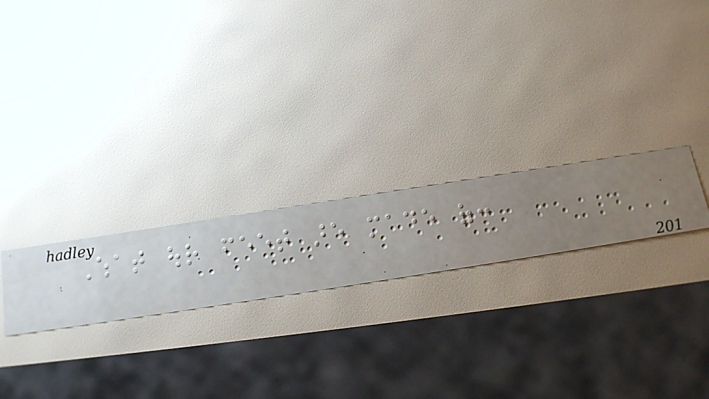What our feet are made of:
